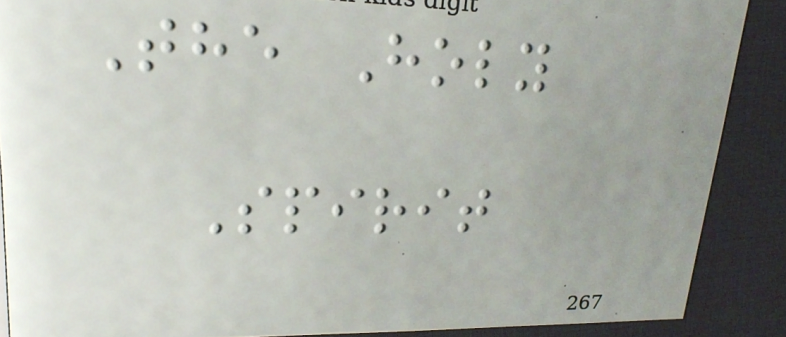The Holy
Spirit
